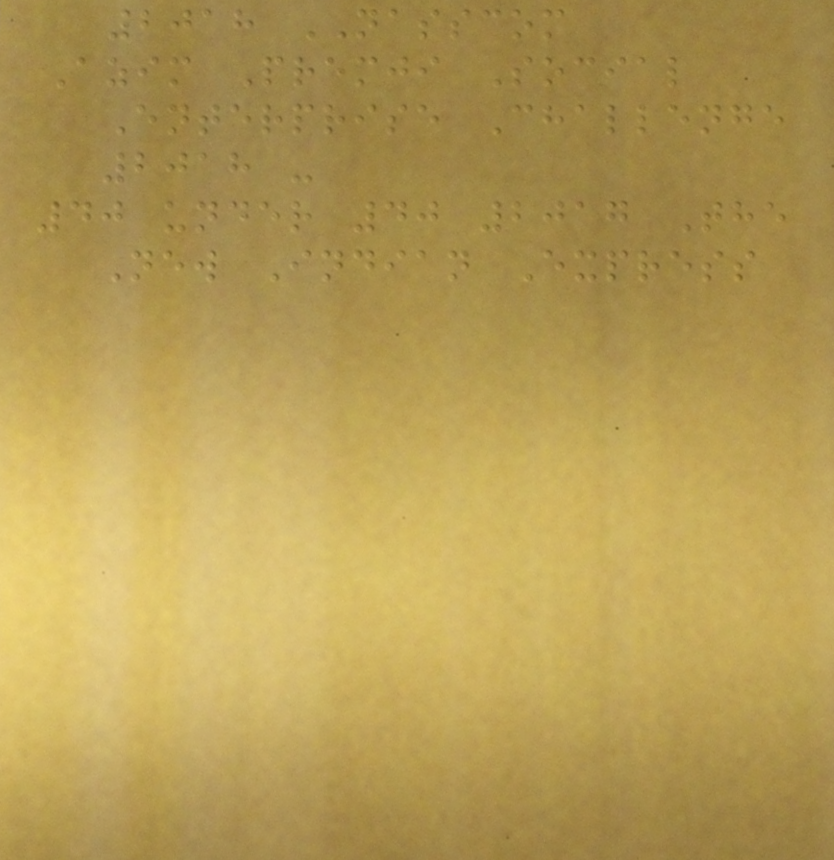2018 NASSCOM
Azim Premji Social
Enterprise Challenge
2018 -
40 under 40 2017 The
New Indian Express
